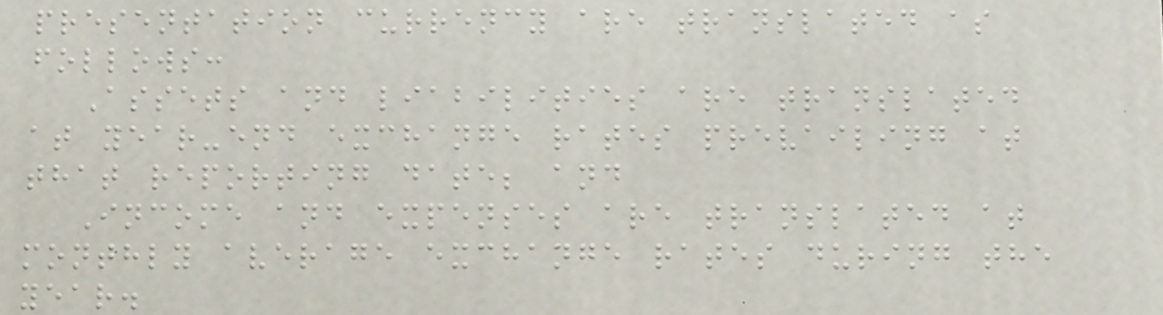presentation currency are translated as
follows:
Assets and liabilities are translated
at year-end exchange rates prevailing at
that reporting date; and
Income and expenses are translated at
monthly average exchange rates during the
year.
